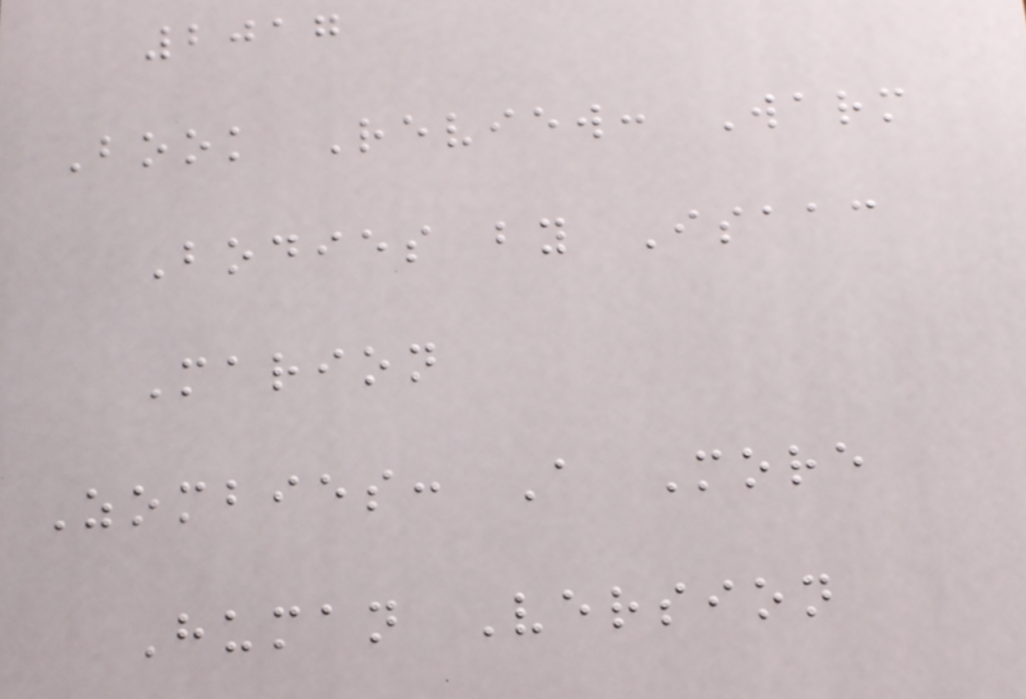2017
Book Review: Warm
Bodies by Isaac
Marion
Zombies: A More
Human Version
